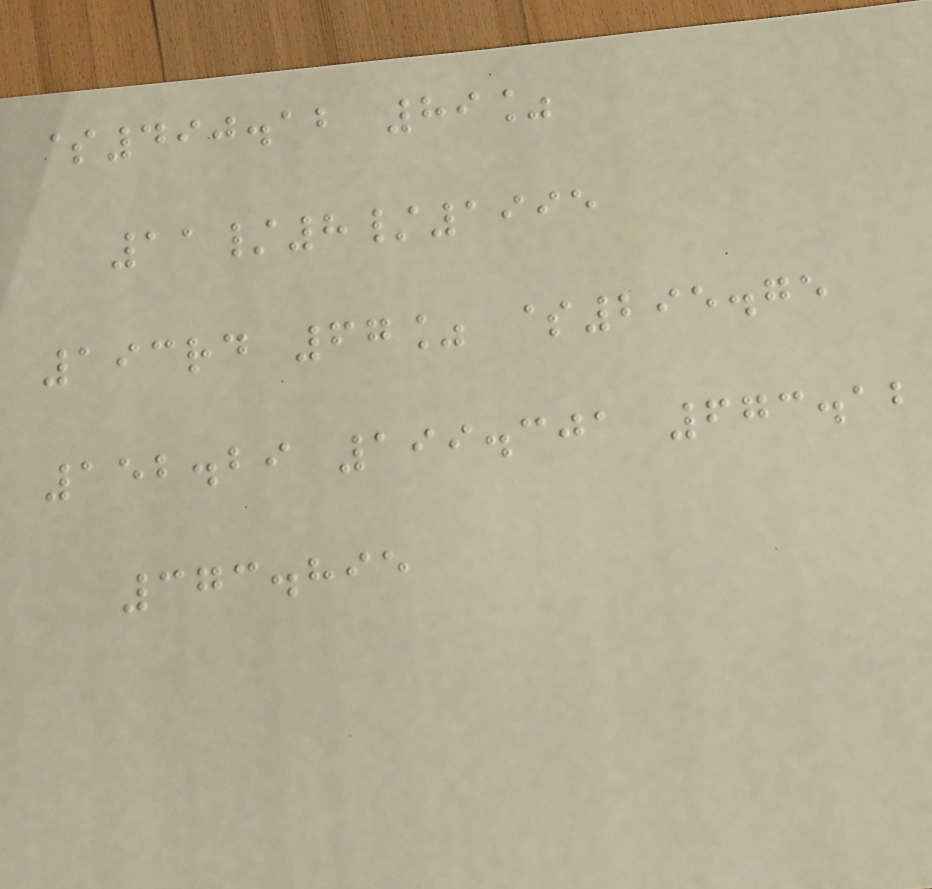$490.12 89%
11/8/1995
193rd 67% $295.75
152.29 199.301 673.12
373.895
